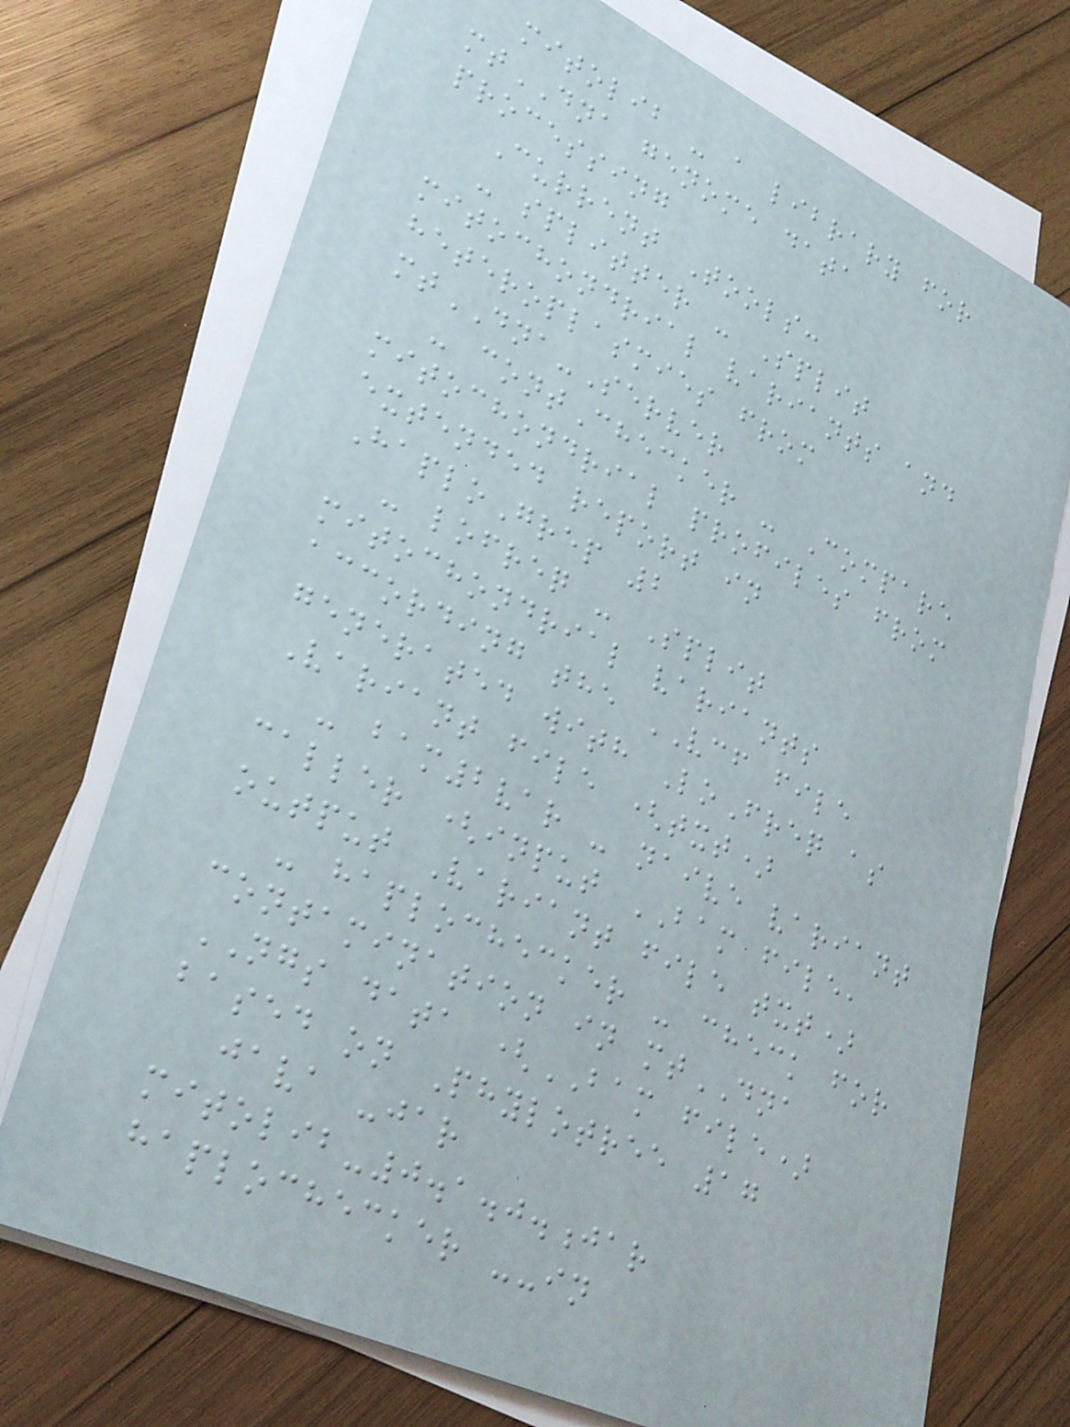mitolib - a library for
mtDNA genome data
processing
Current Tools:
- splitter - Split
mitochondrial variants and
heteroplasmies from
mtDNA-Server
- contChecker - Compare
mitochondrial profiles from
extended report in
HaploGrep 2
- lofreq - Split
mitochondrial variants
according the VCF file
generated with LoFreq as
Variant file (txt)
- bam2var - naive variant
caller (input BAM file,
output Variant file txt)
- haplochecker - check for
contamination in mtDNA
NGS data (BAM file)
based on Phylotree 17
java -jar
mitolib-0.1.0.jar
haplochecker --in
